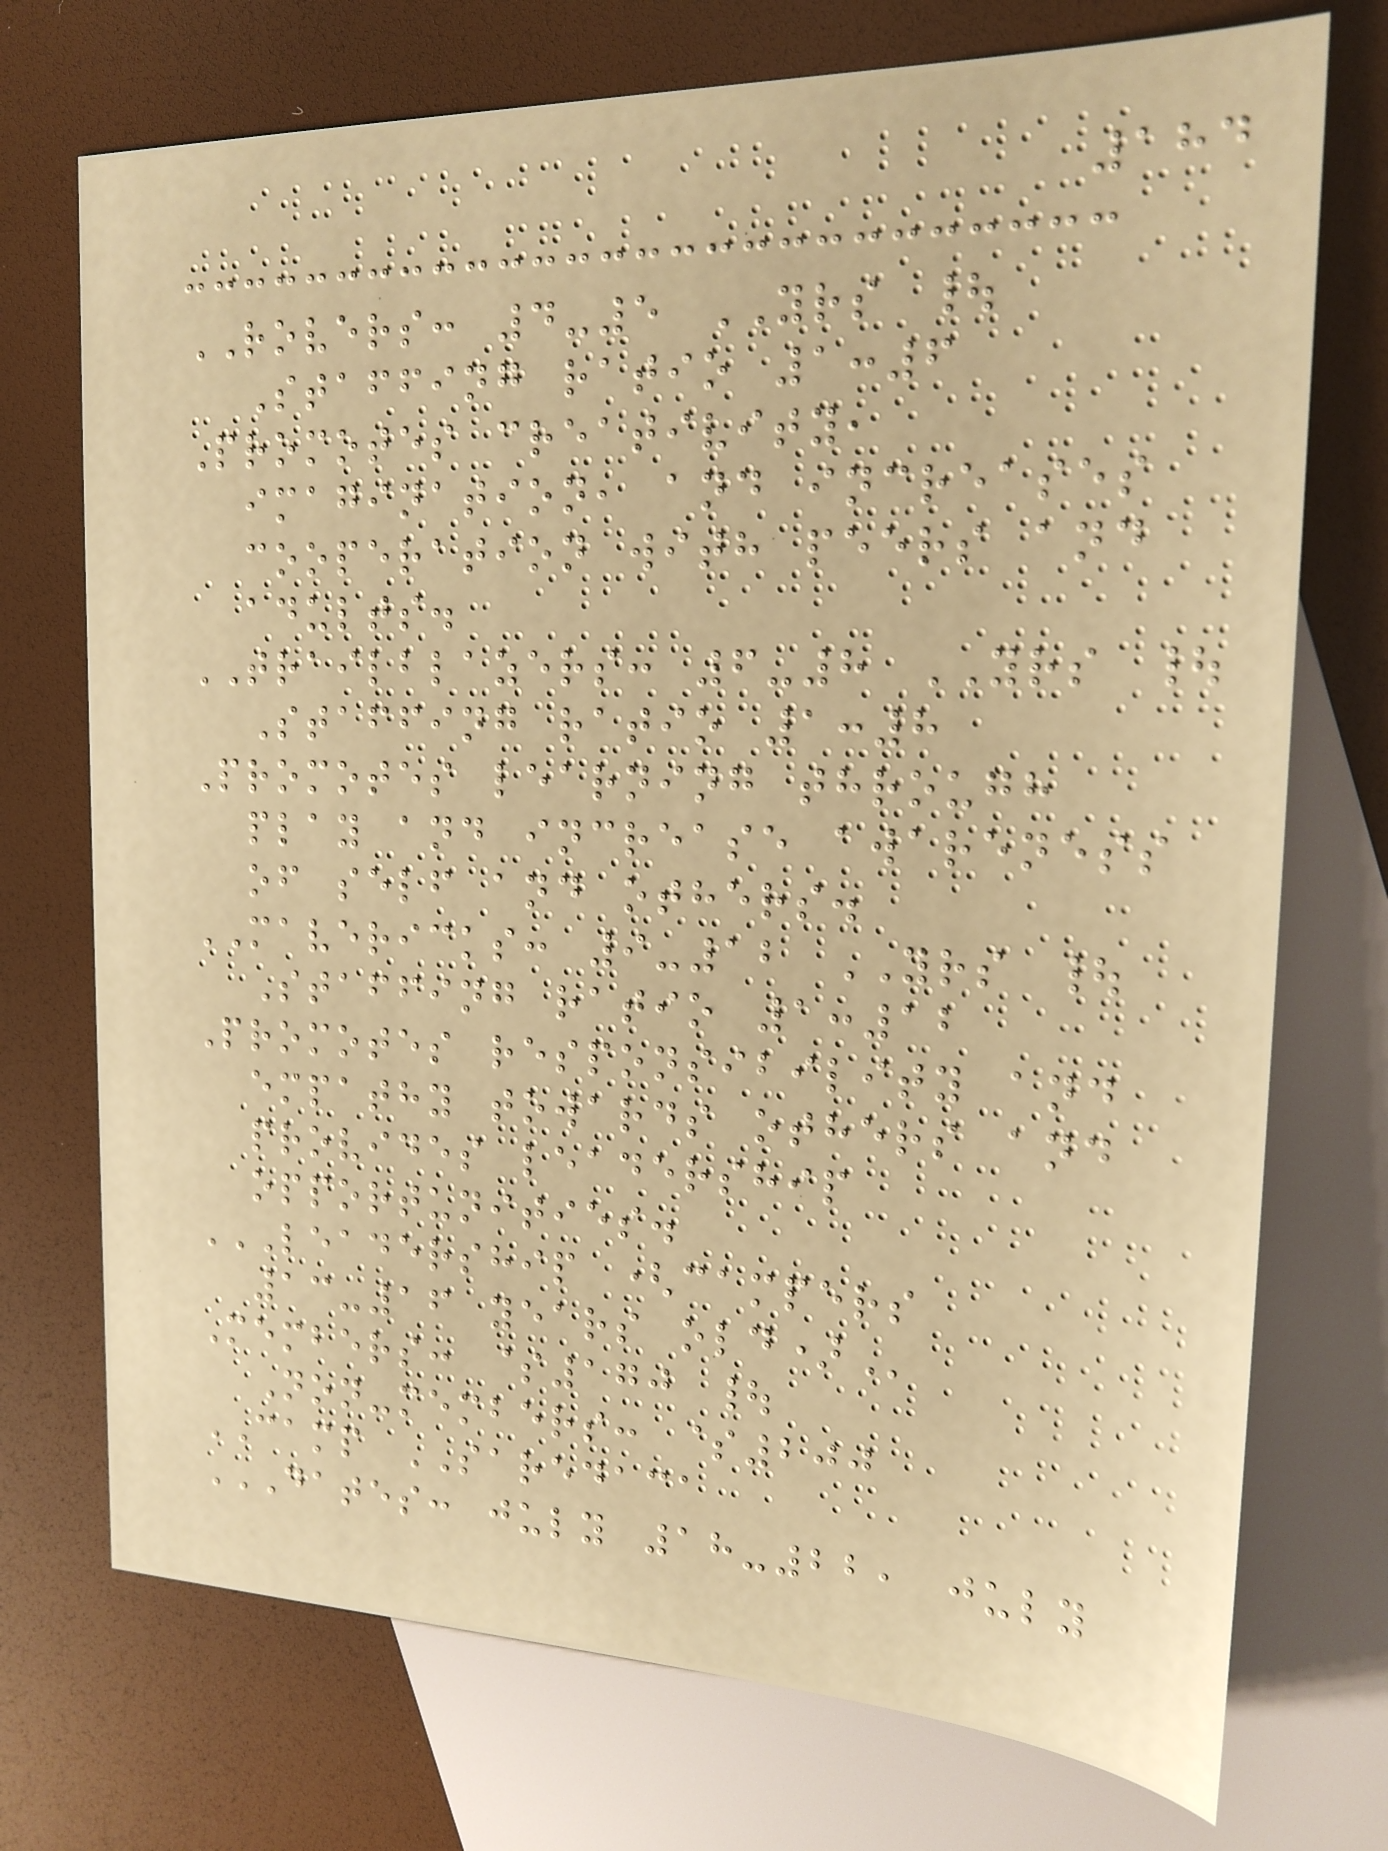184
ROVERS: 4-5 YRS |
Staffing ratio 1:6
Promotes creativity,
imagination, and increases
cooperation with peers and
adults.
TRAILBLAZERS: 6-8 YRS |
Staffing ratio 1:8
Promotes learning through
play and increase awareness
of self and others.
MAVERICKS: 9-12 YRS |
Staffing ratio 1:12
Promotes responsibility and
empathy towards others and
provides leadership
opportunities.
LEADERSHIP (CAMPERS
13-16 YEARS OLD)
Members: $170 |
Non-members: $200
CAMP SAREDACA
DATES: JULY 18-22, JULY
